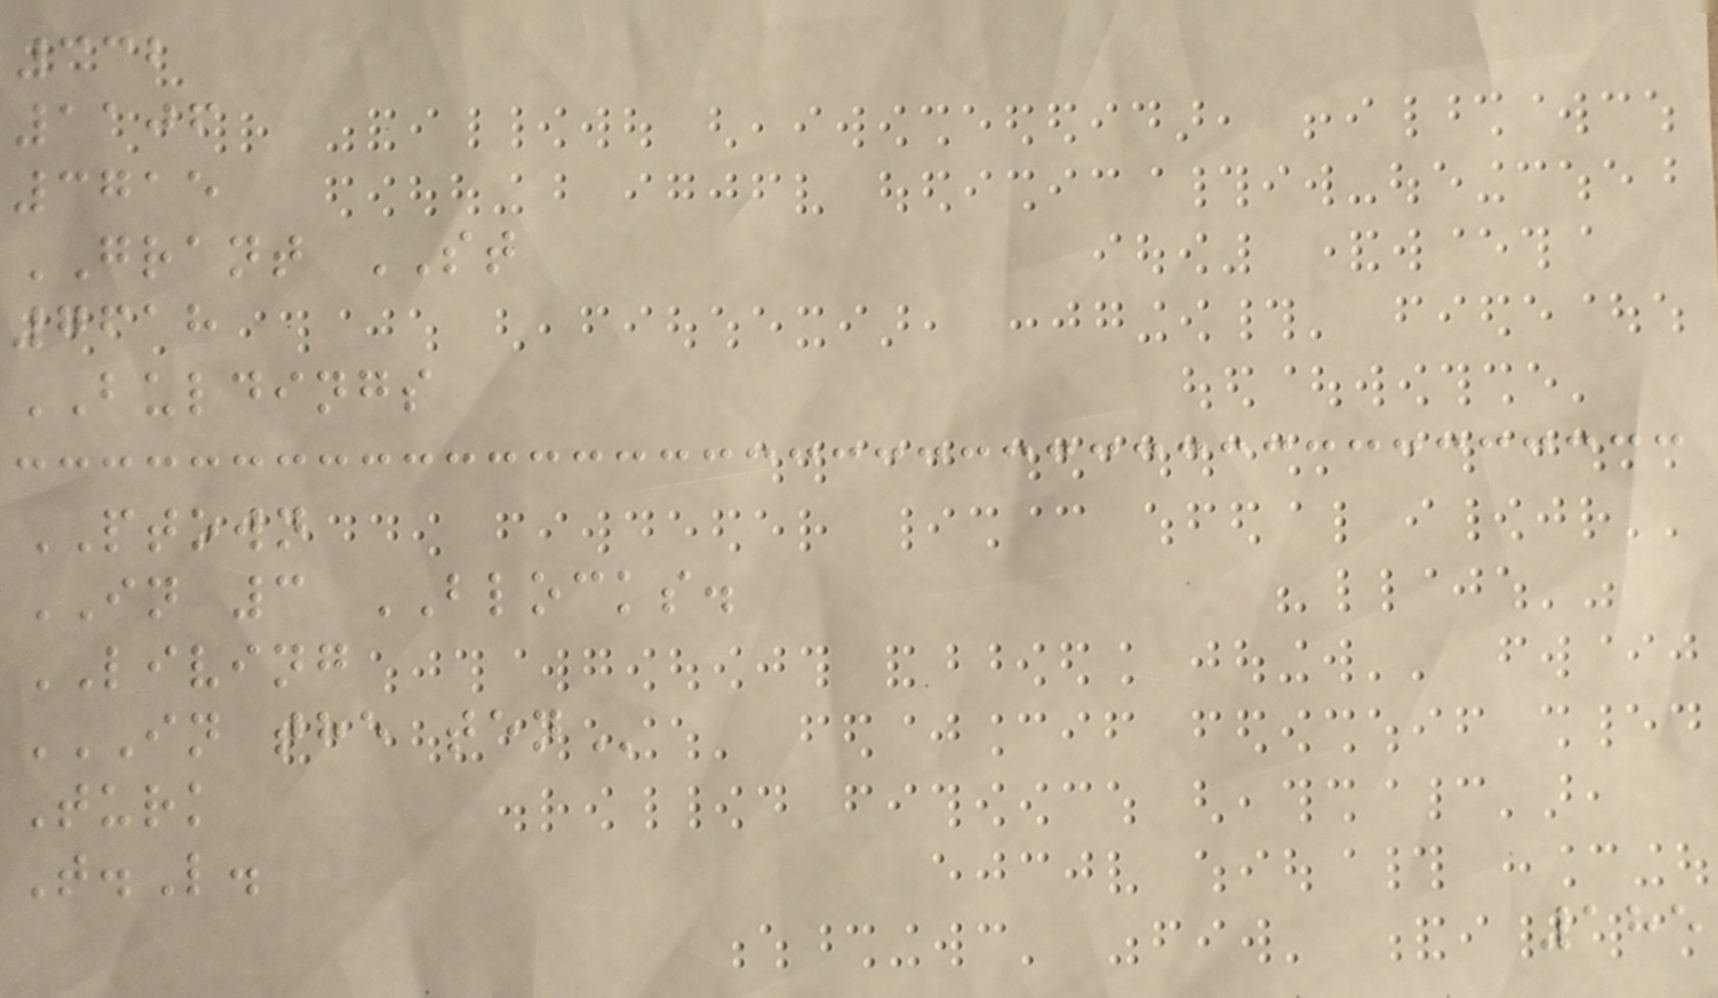332
1106
3715
GRANT ST
7618
BULDINGS
PTOWN
IN 3 BLOCKS.
LIVING
IN THE TEN
Turk
T.L.
185
